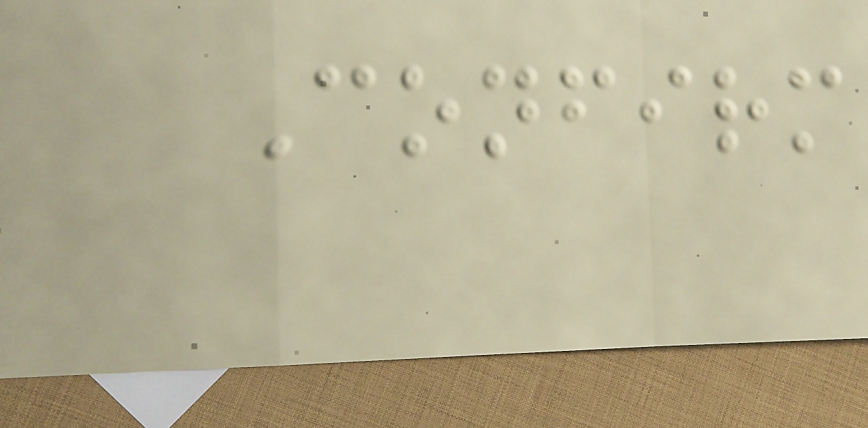Confirm
